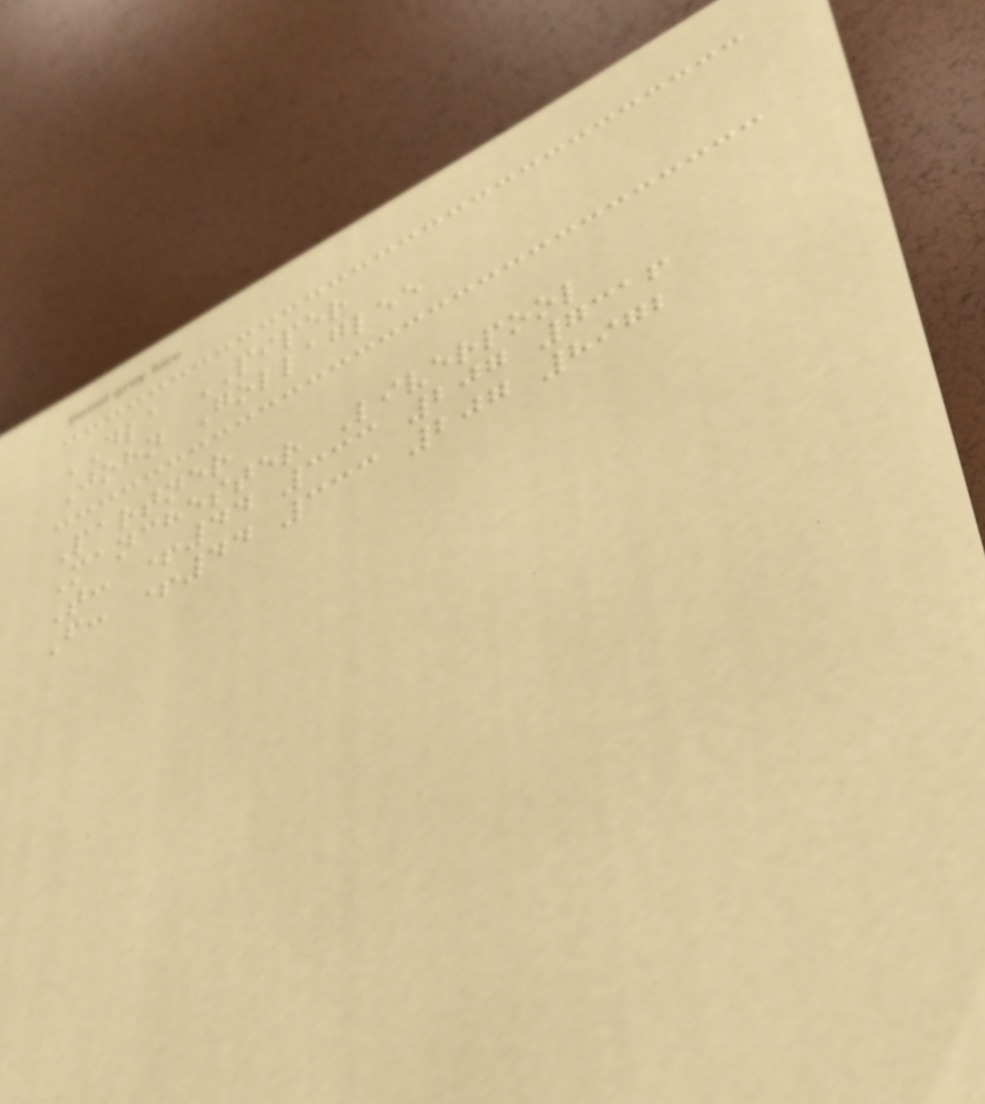DLA PIPER
John Gollaglee
Partner
Manchester Liverpool
T: +44 333 207 7316
F: +44 333 207 8972
